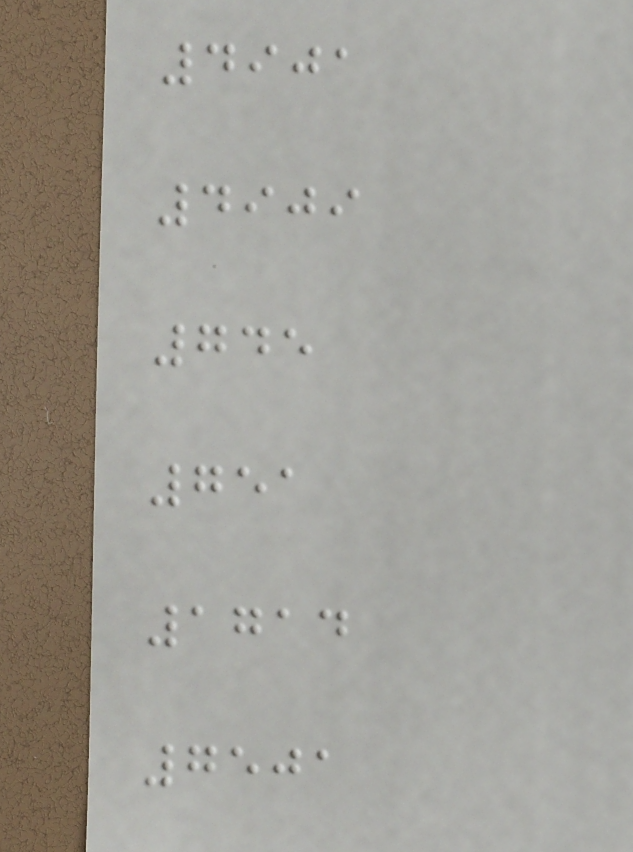4901
4909
745
751
1714
7501
